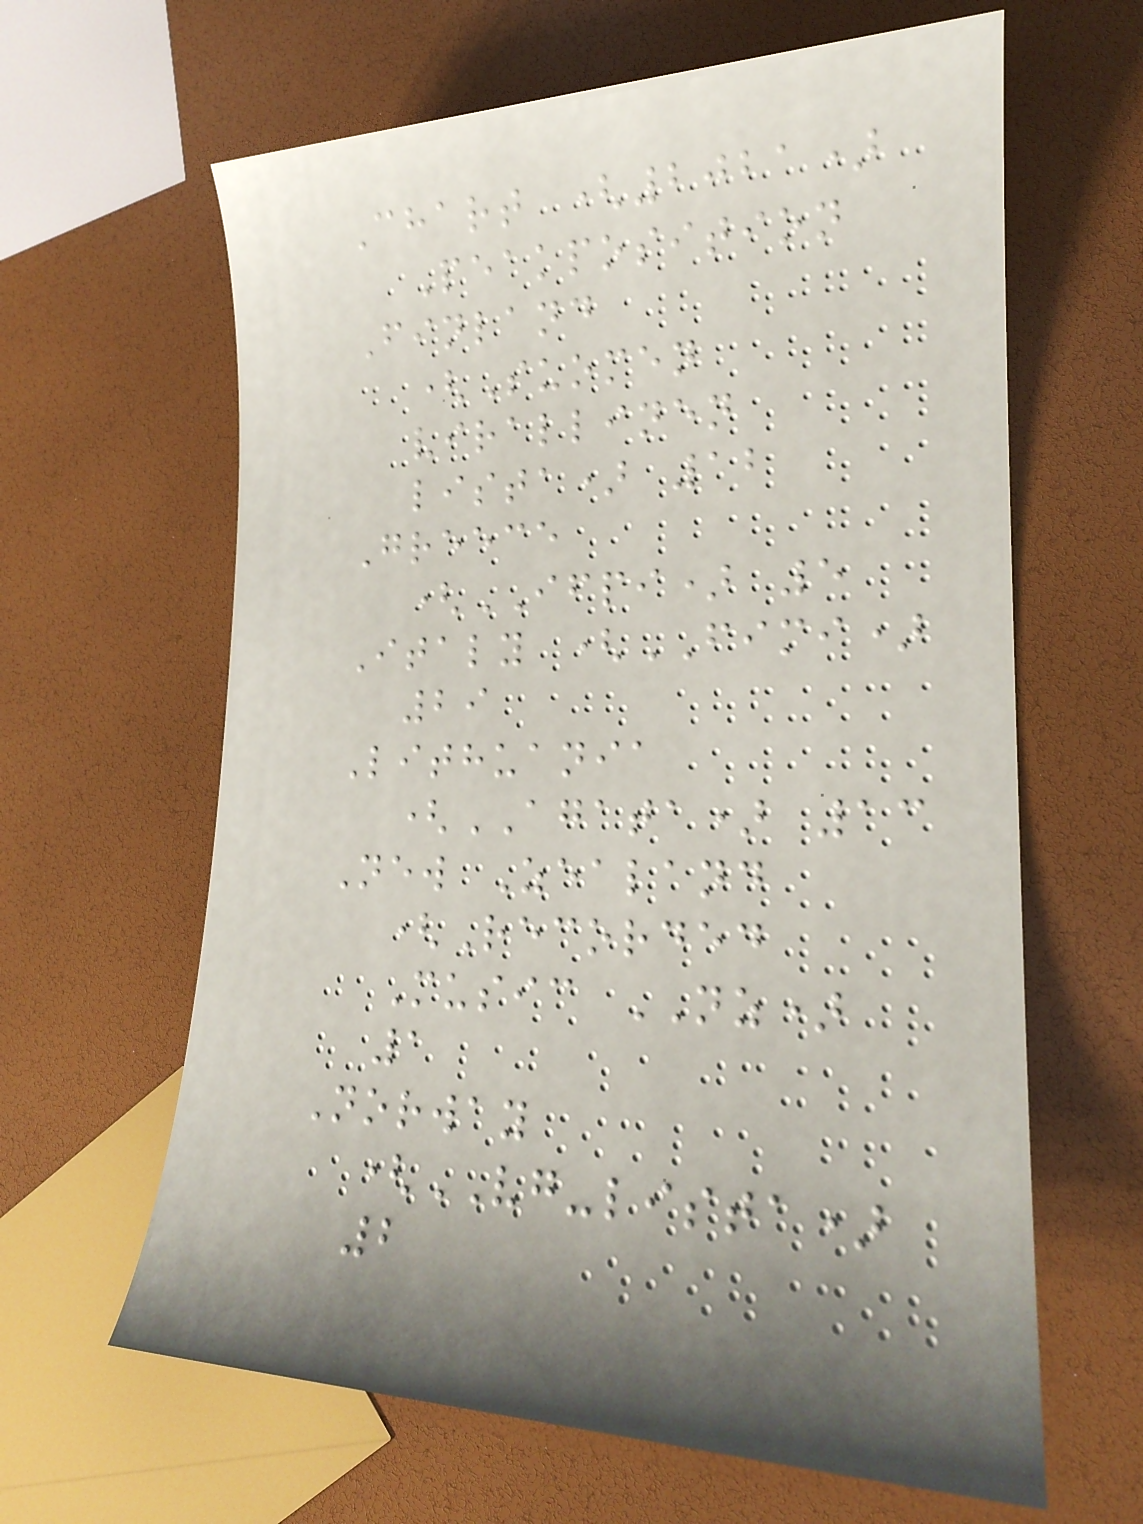Chart (2021)
Peakposition
Finland
(Suomen
virallinen
lista) 12
Greece
(IFPI) 5
Italy (FIMI)
29
Lithuania
(AGATA) 13
New Zealand
(Recorded
Music NZ)
1
Norway
(VG-lista)
2
